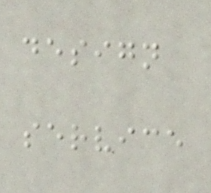design
service
